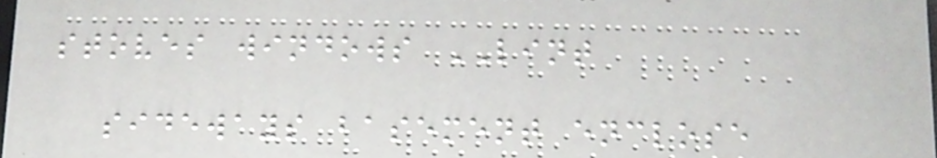stoves windows LINT
sideways basement enclose
